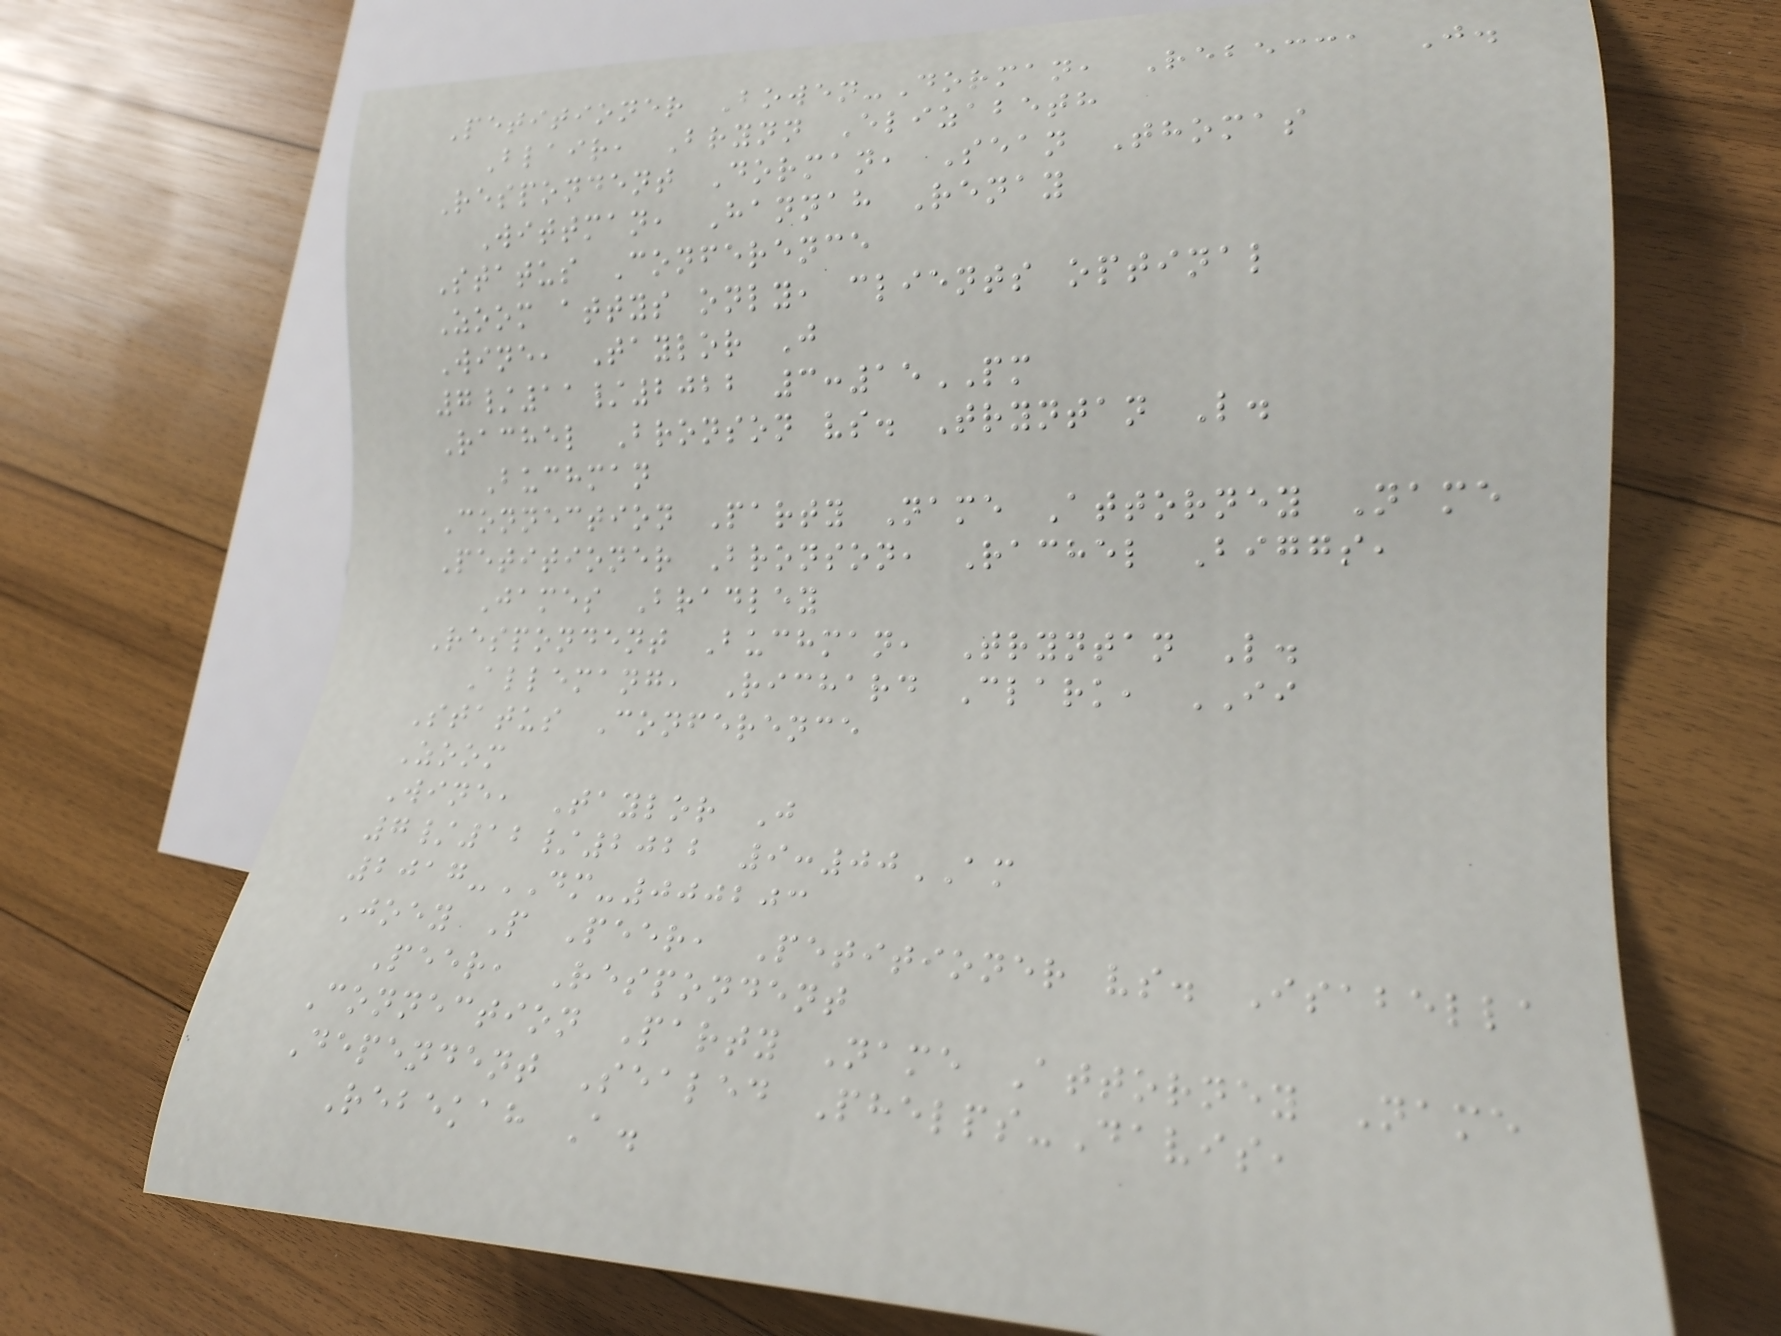Petitioner Bowen-Dorman, Rebecca J.
Blair, Brynn Elizabeth
Respondent Dorman, Sean Thomas
Wittman, Hannah Renay
Status Conference
Zoom attys only, clients optinal
Wine, Taylor J
7/11/2022 3:15PM
Rachel Bronson vs. Tryntan L.
Buchman
Connection Party Name Attorney Name
Petitioner Bronson, Rachel Biggs,
James Bradley
Respondent Buchman, Tryntan L.
Allemang, Richard Clark, II
Status Conference
Zoom
Wine, Taylor J
7/12/2022 9:00AM
2017-DM-000203
Joey P Peer, Petitioner vs. Isabella
Peer, Respondent
Connection Party Name Attorney Name
Dependent Sealed Phelps-Davis,
Rebekah A.
